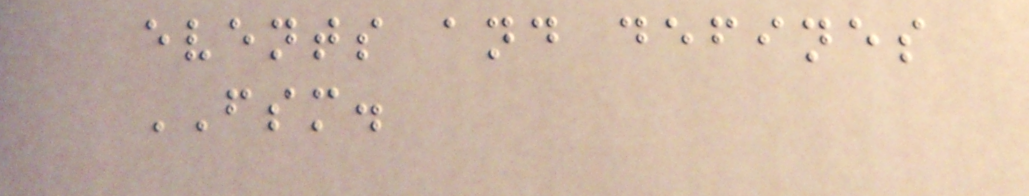events and defines
FSM.
